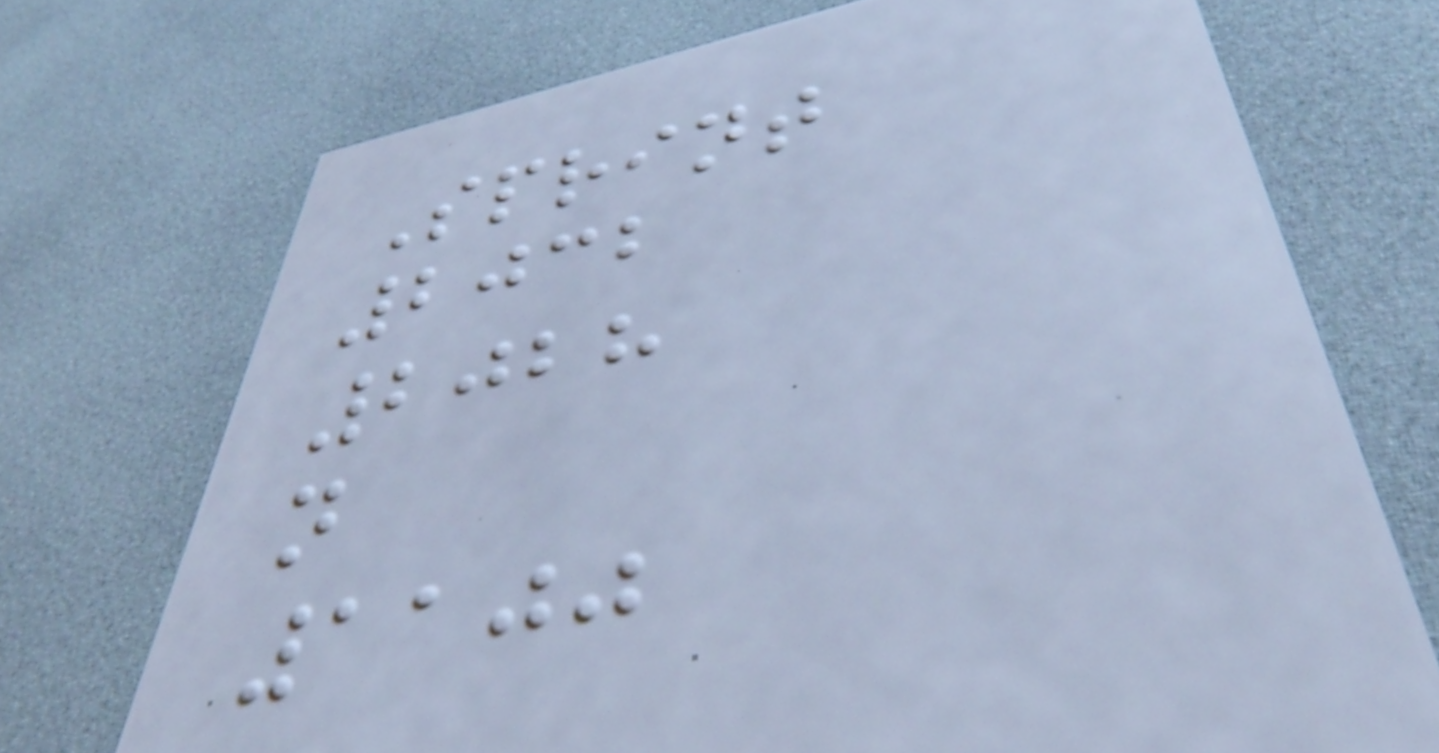Sprint
2032
2028
n
1100
